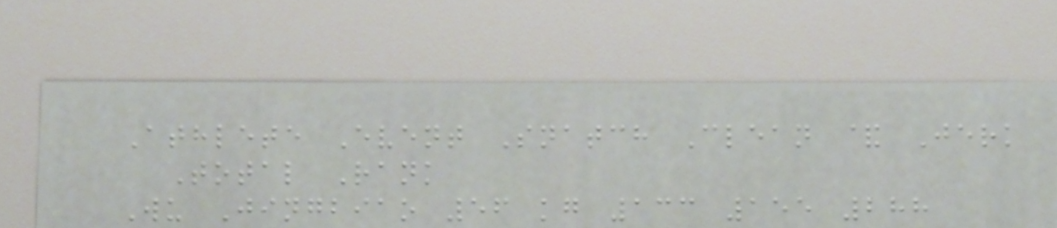Athlete Event Snatch Clean & Jerk
Total Rank
Wu Jingbiao 56 kg 133 155 288
